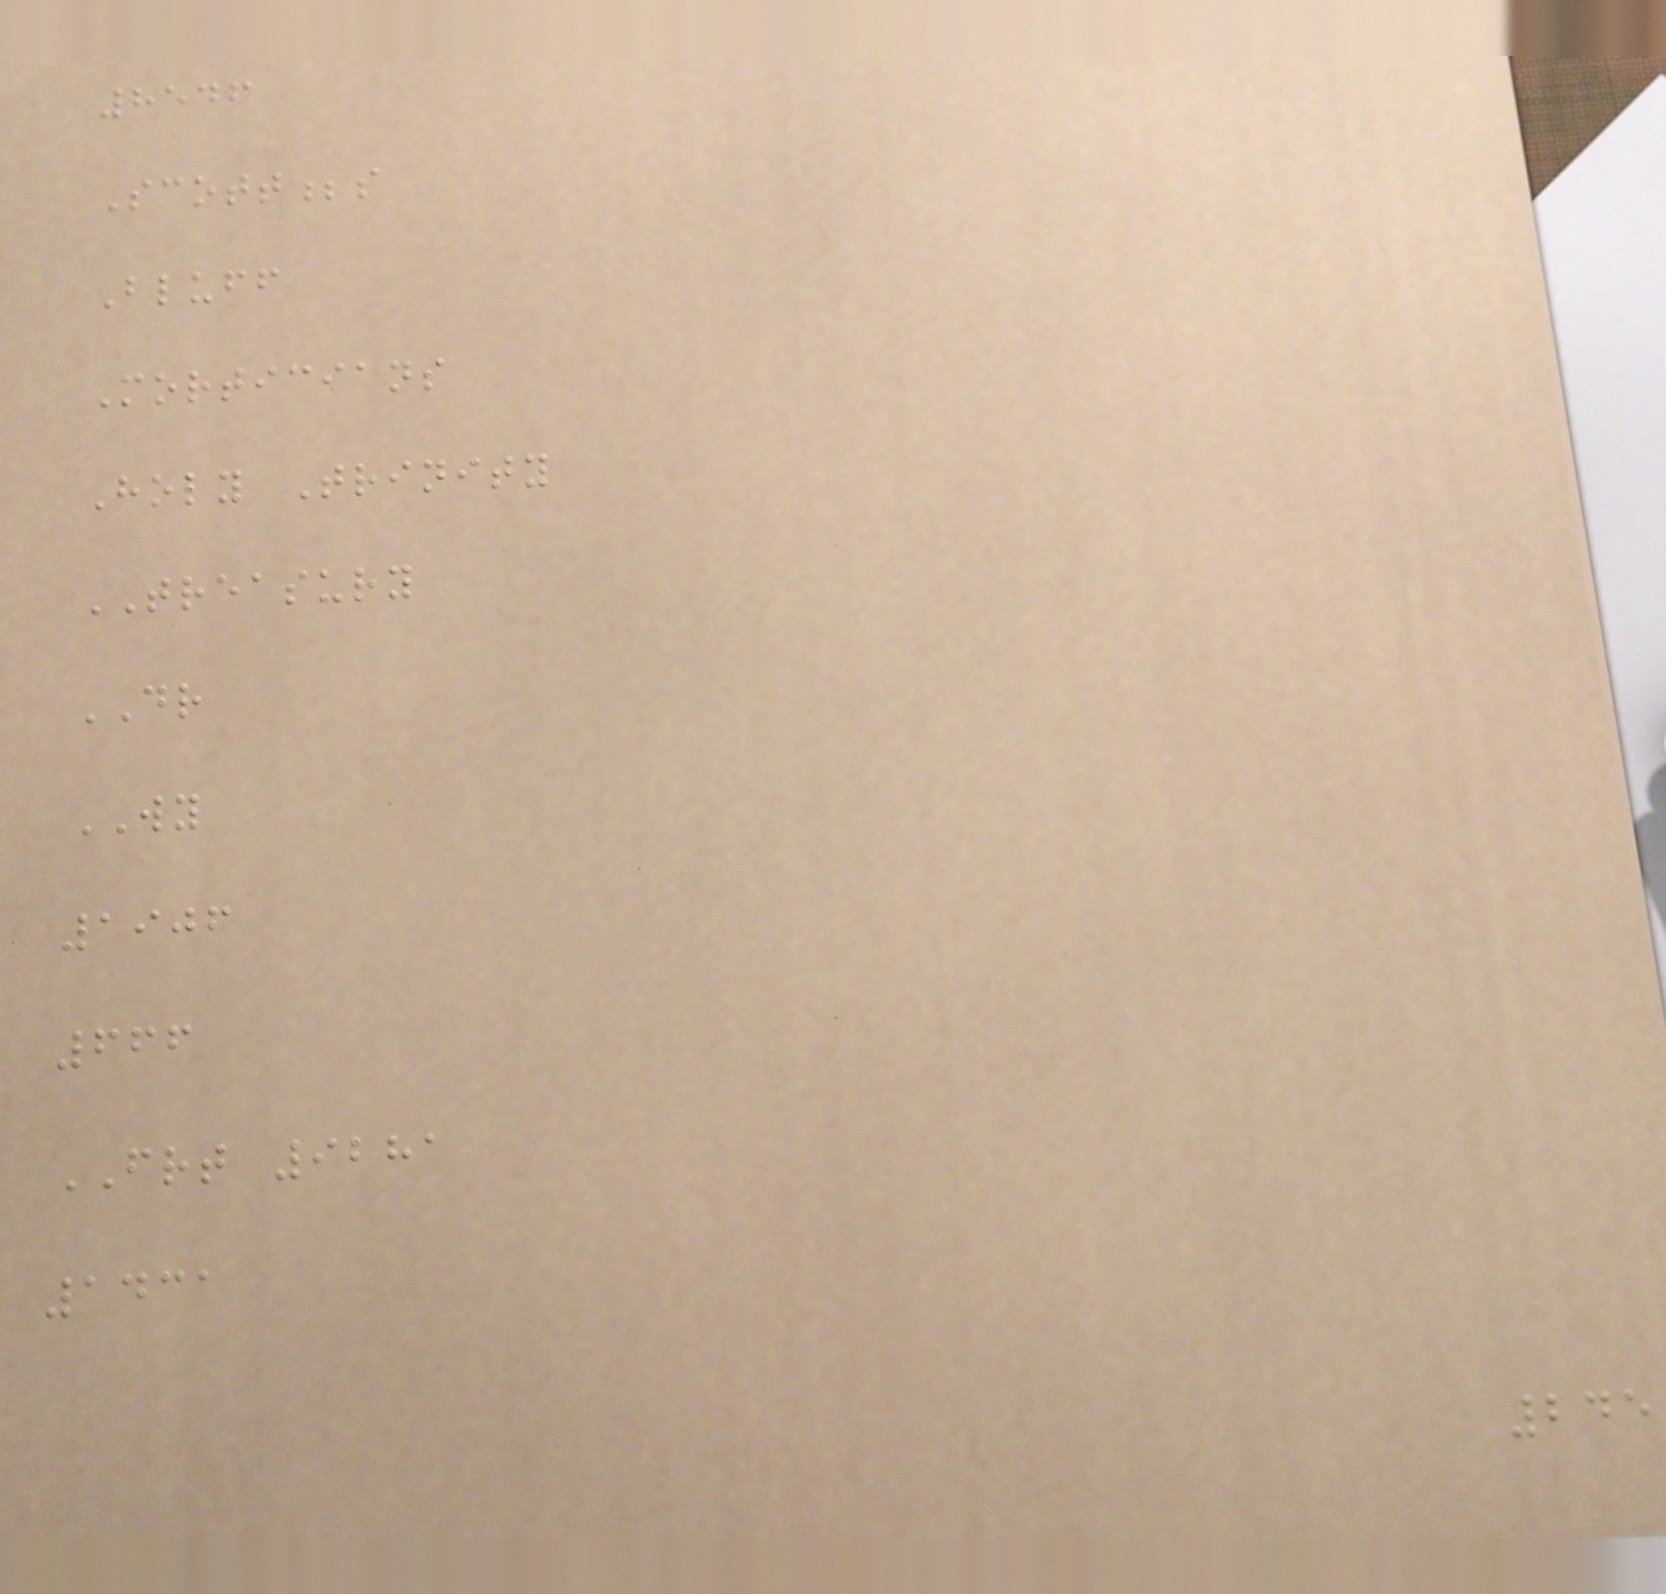8546
Scott;s
Bluff
Morticians
Holy Trinity
TREASURY
DR
WY
1906
666
FRT 9281
1431
245
